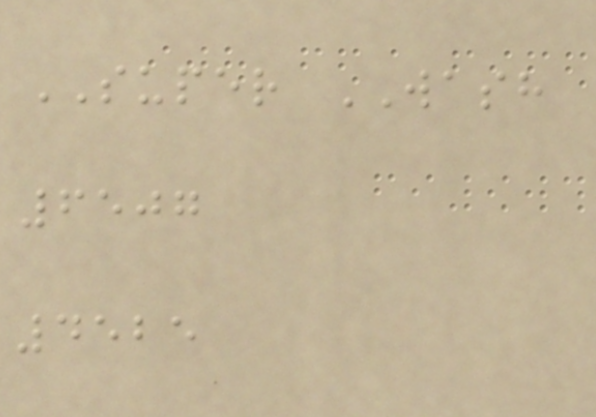SUPER WASH
6507
4525
